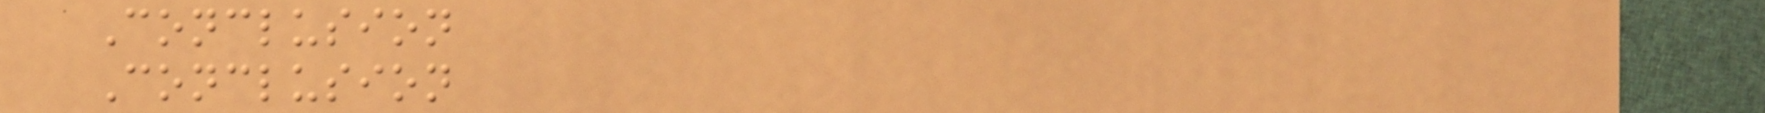Conclusion
Conclusion
